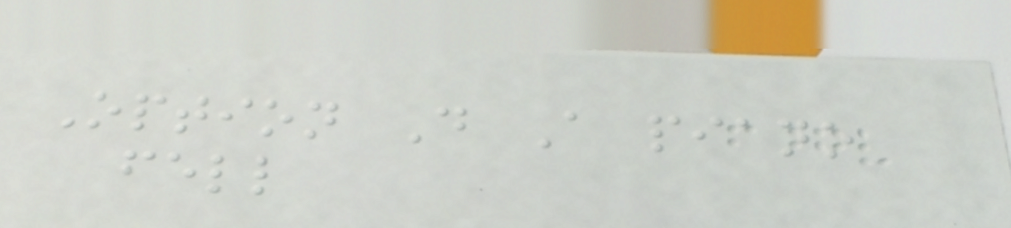Option D A piano
fell
